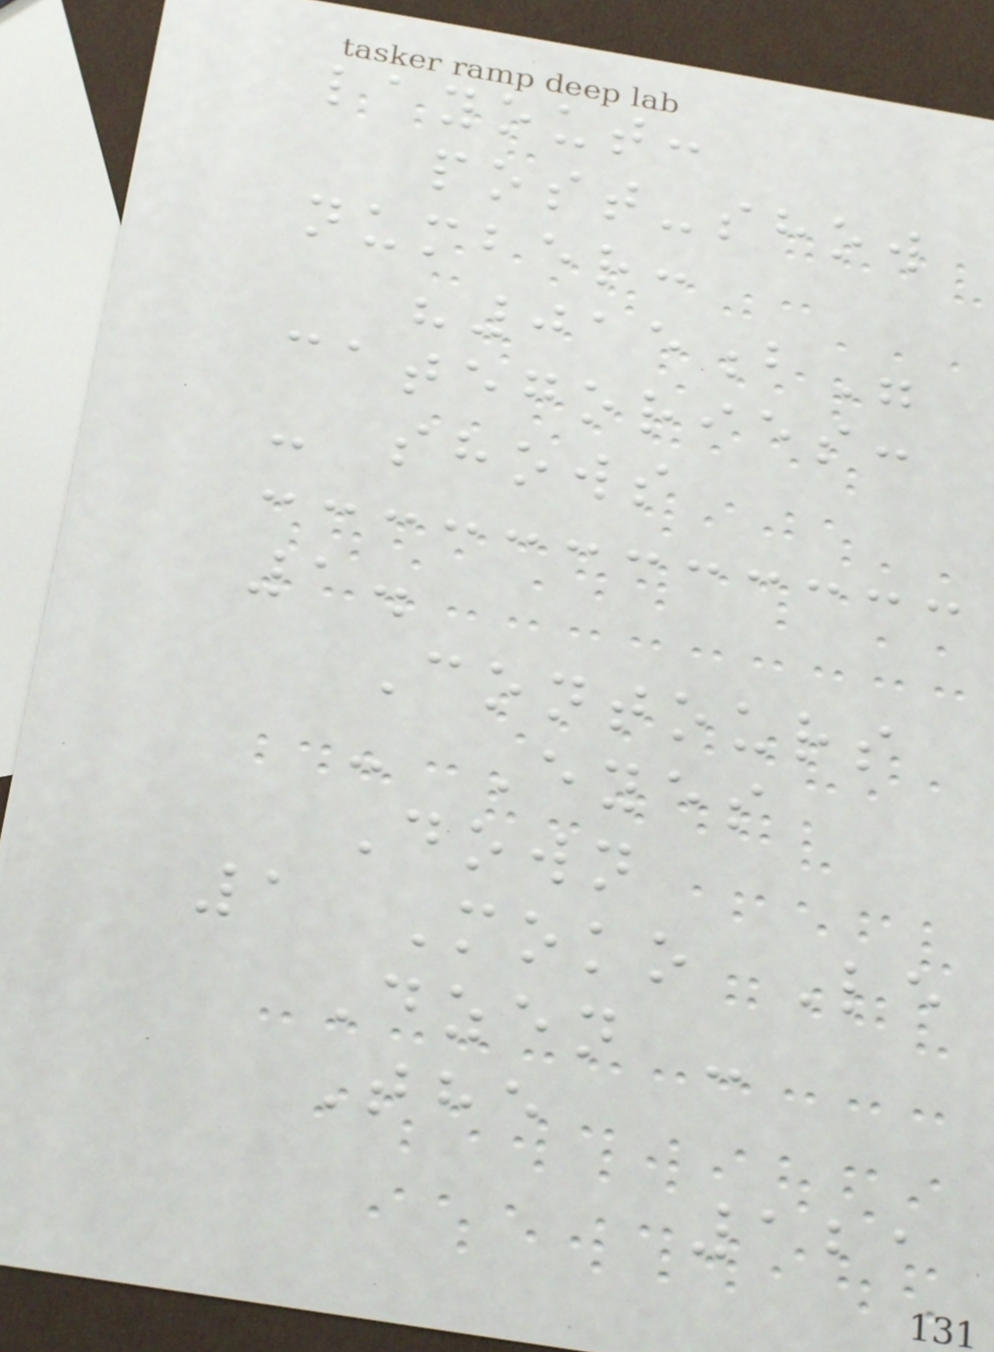layout:
post-show
number:
"015b"
categories:
- shows
1.
Contours
- Eyes
Down
1 Moko Le
Dzen -
The
121
